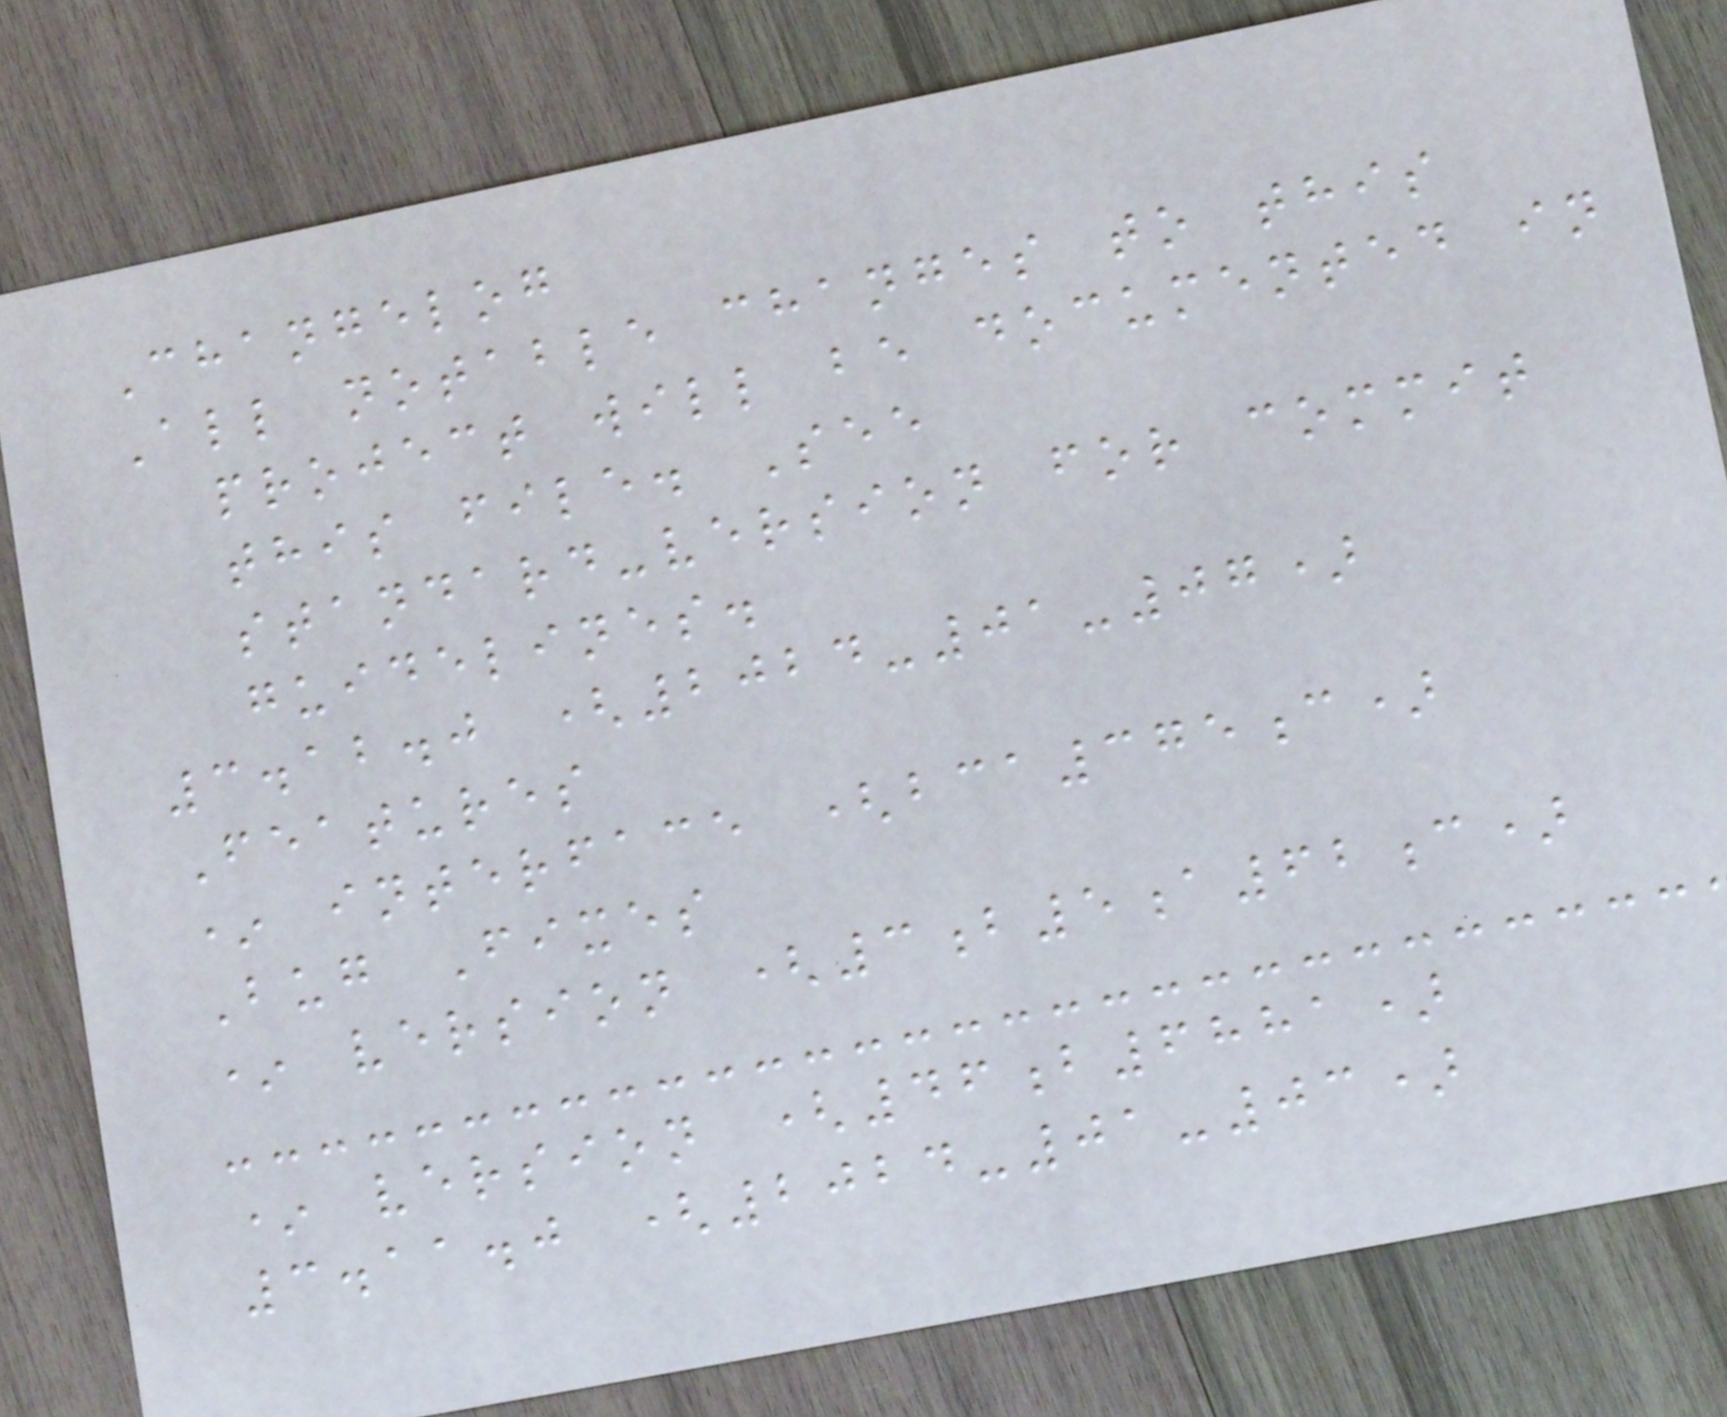Changelog
All notable changes to this
project will be documented in
this file. See
standard-version for commit
guidelines.
3.12.0 (2024-01-07)
Features
* interface (bca375c)
Bug Fixes
* version (3b5a62c)
* version (46b6881)
3.11.0 (2024-01-03)
